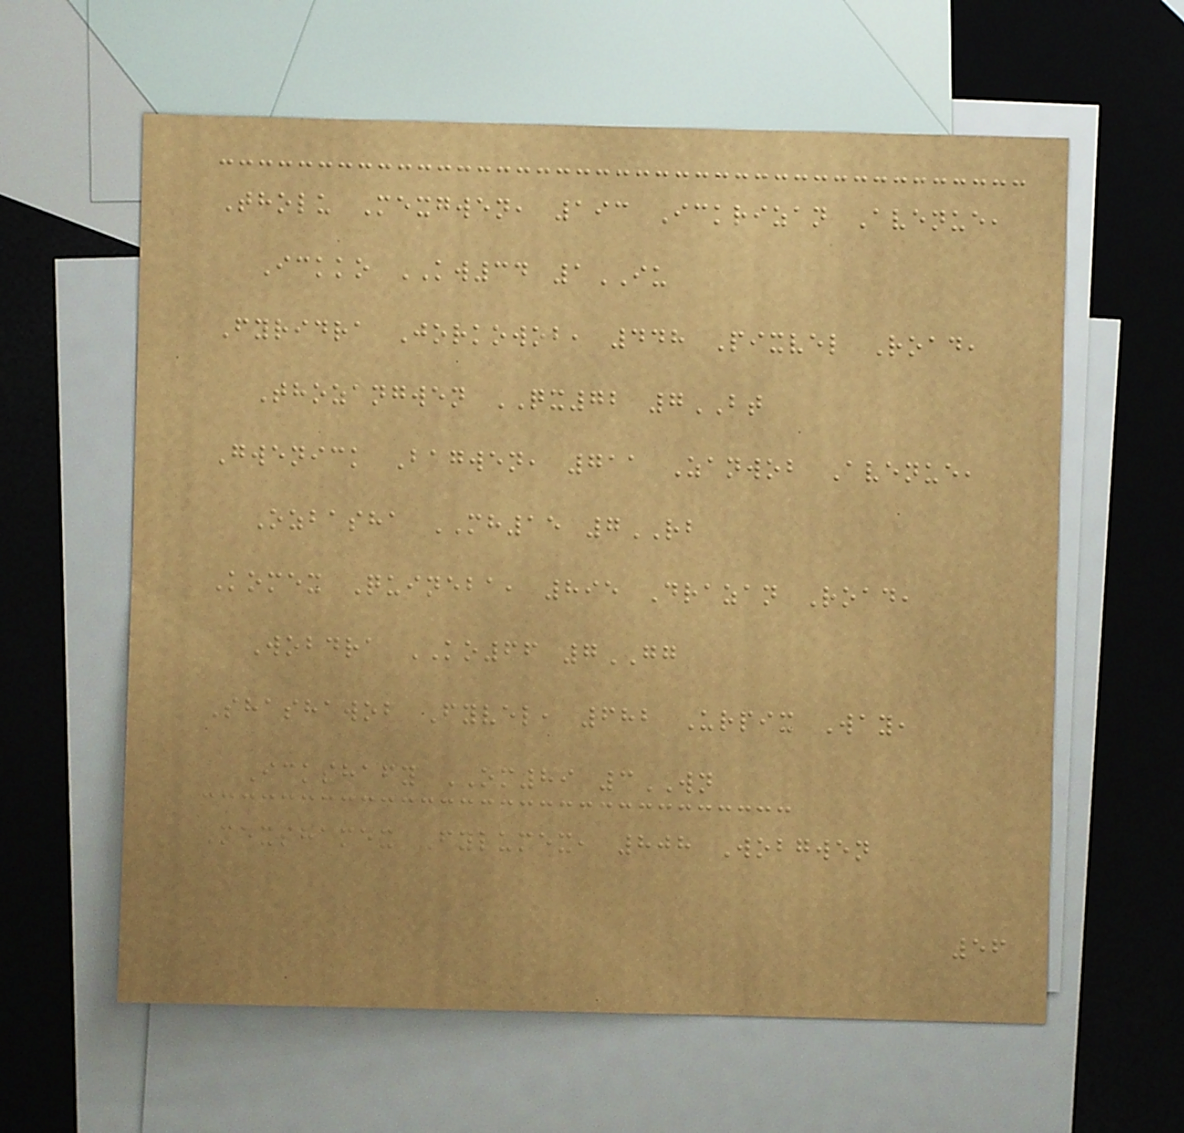Tholu Mexgwen, 193 Ickrizan Avenue,
Ickko KW34 1IU
Fyridra Jorkowob, 448 Pixvel Road,
Thozangwen QX72 7BT
Gwenick Bagwen, 711 Zanwob Avenue,
Ozbasha MH15 7RB
Komex Quineba, 895 Drazan Road,
Wobdra KO66 7GG
Shashawob Fyvel, 682 Urpix Way,
Ickshafy OM89 3WN
Mexshamex Fylumex, 808 Wobgwen
56
